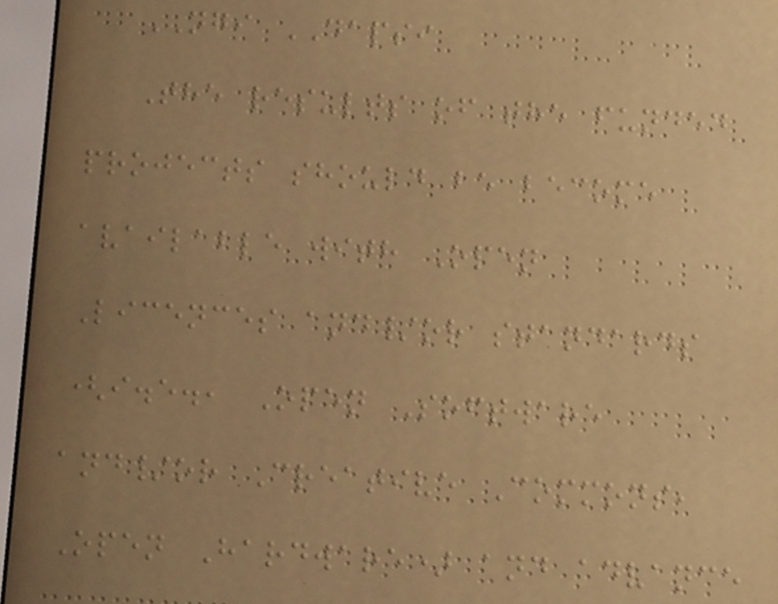NGI DAPSI
The results of the funded
projects should be become
available with Open
Licences and/or standards
(i.e., Open Software
and/or Creative Commons,
Open Hardware) and advance
